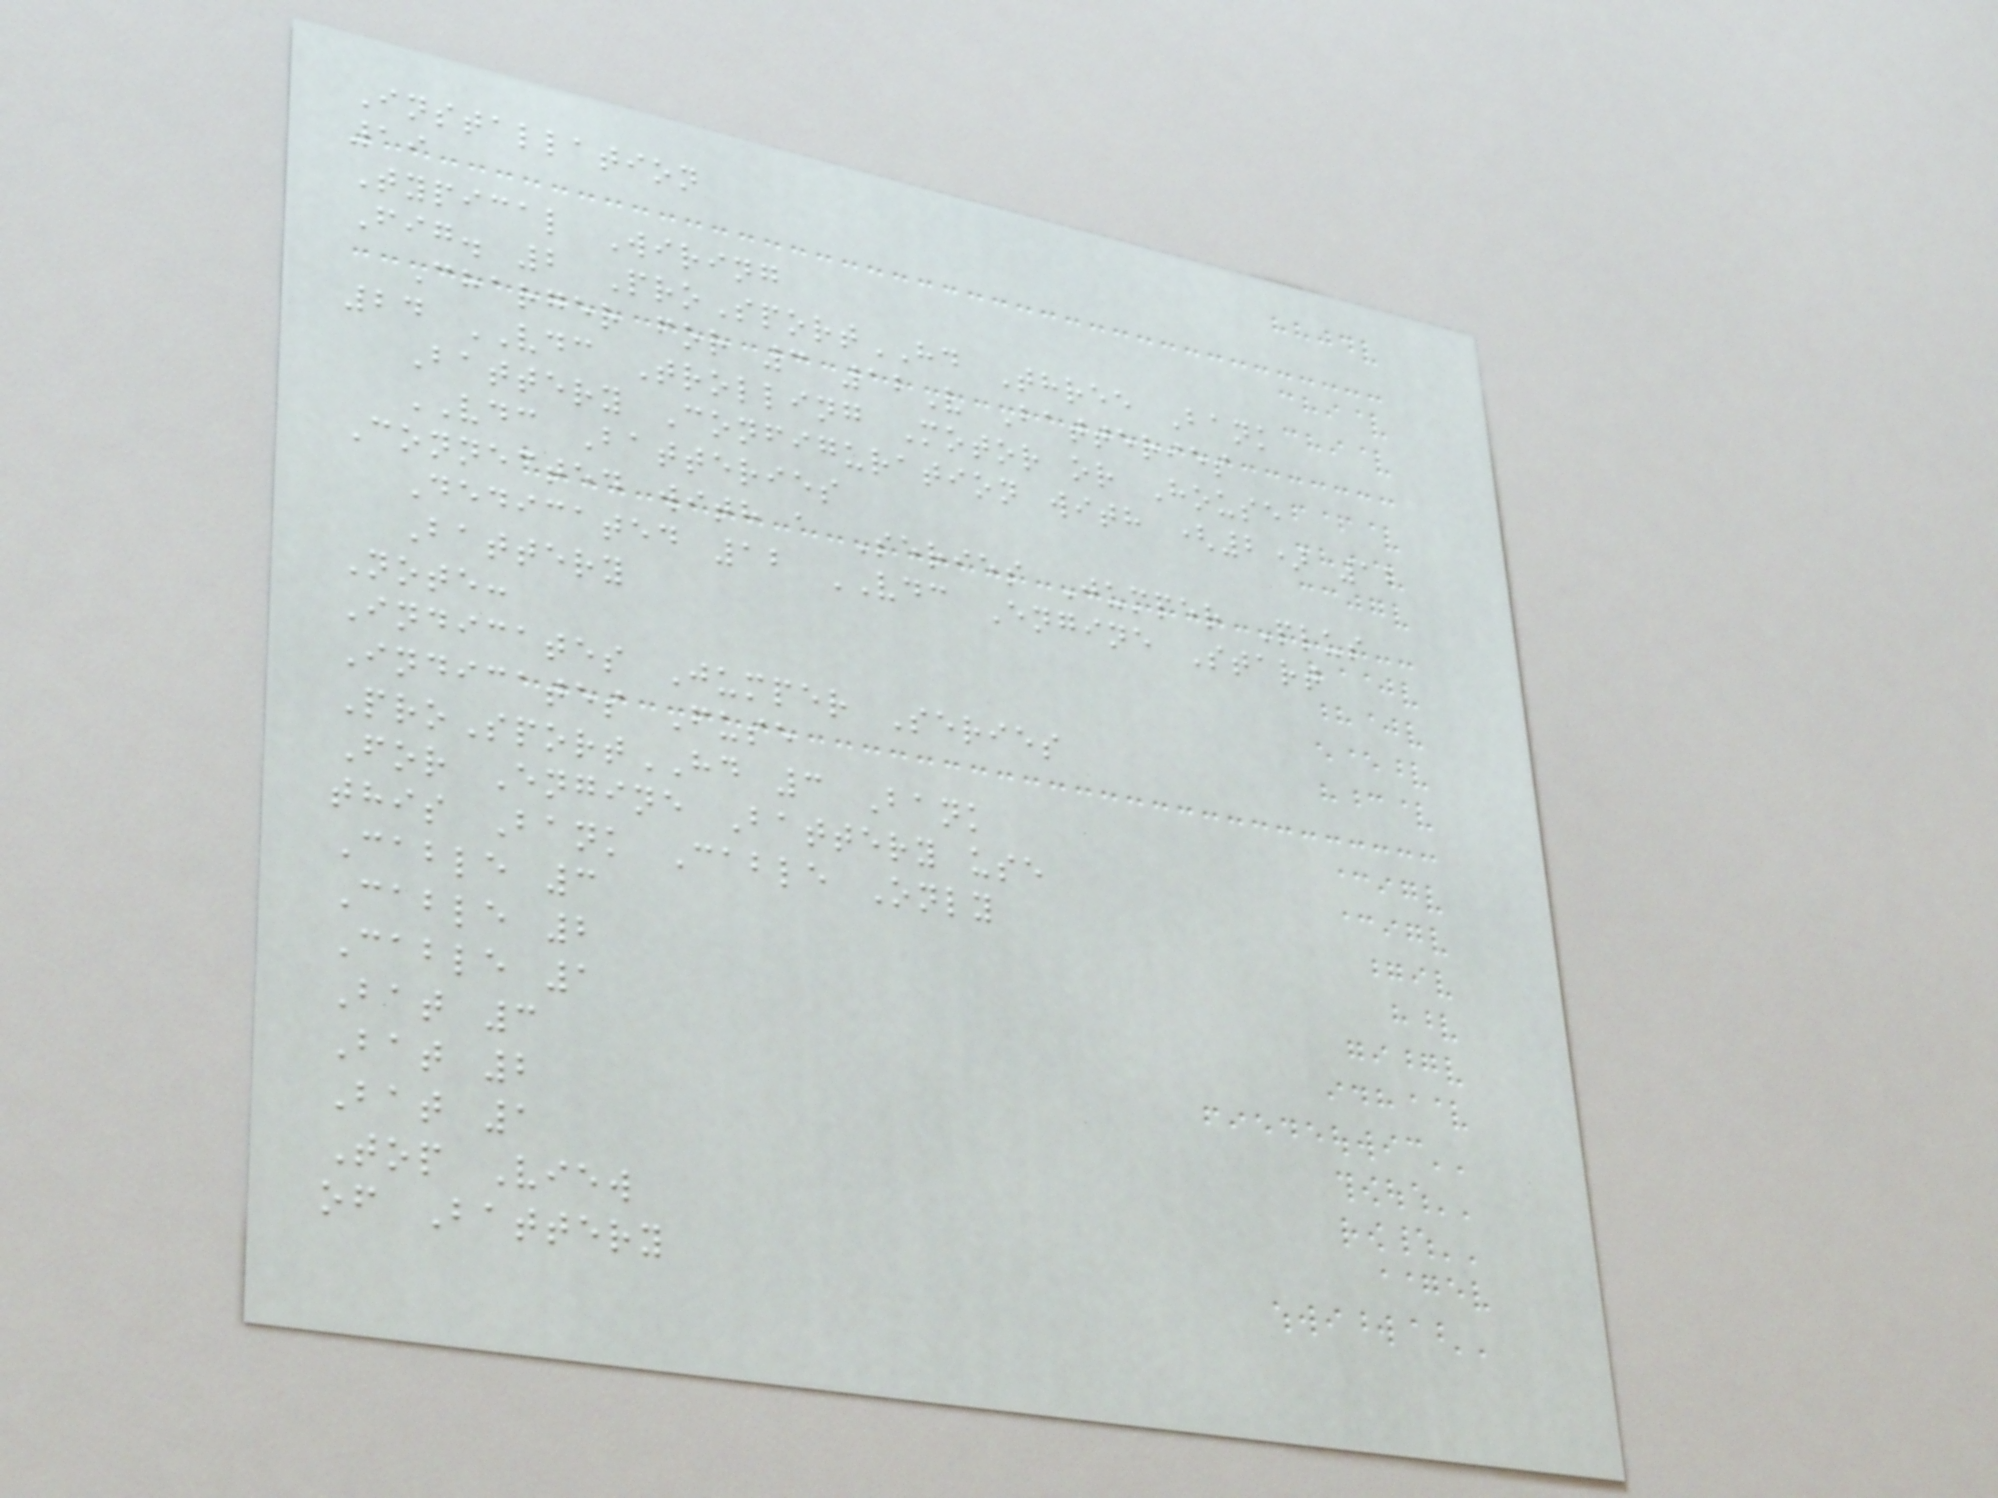Installation
19
Typical Wiring
Fig. 2 ProSportHD Three Bank
Charger for 3 12V Batteries
24 VDC Trolling Motor or House
Battery Configuration with (2) 12
VDC Batteries
Connected with a Series Jumper Plus
Dedicated 12 VDC Engine Start
Battery
Note:
Indicates Jumper Series
Indicates Fuse
ProSportHD 3 Bank
For Engine Battery use
this Bank Cable Only
Cable 3
Cable 2
Cable 1
Bat 3
Bat 2
Bat 1
Top View
of Battery
